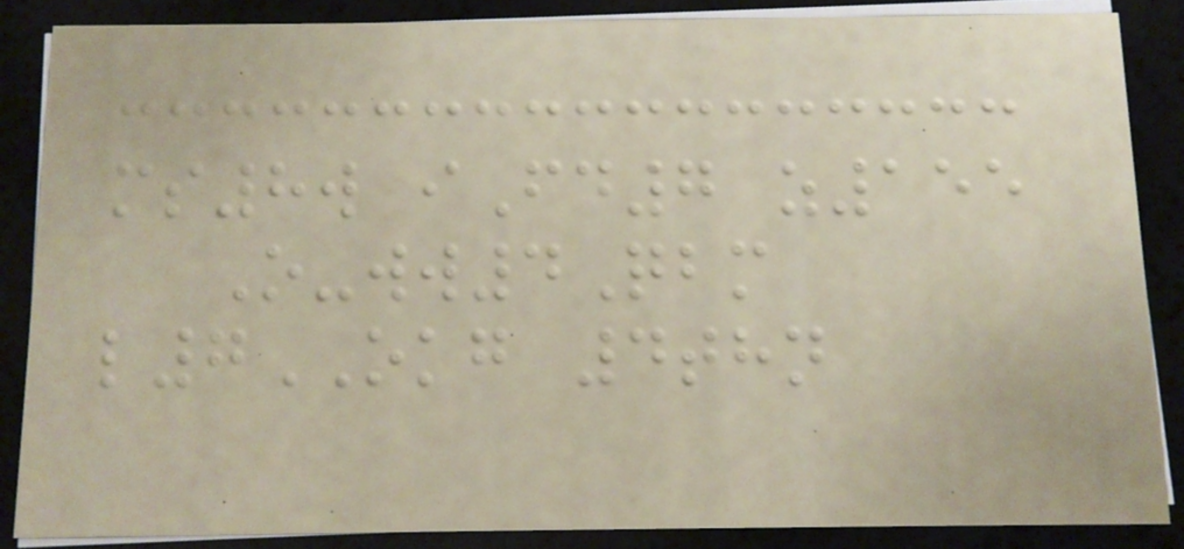ms8w iFd7 z155
O-ww4Qbm
l7OKG 4thn
